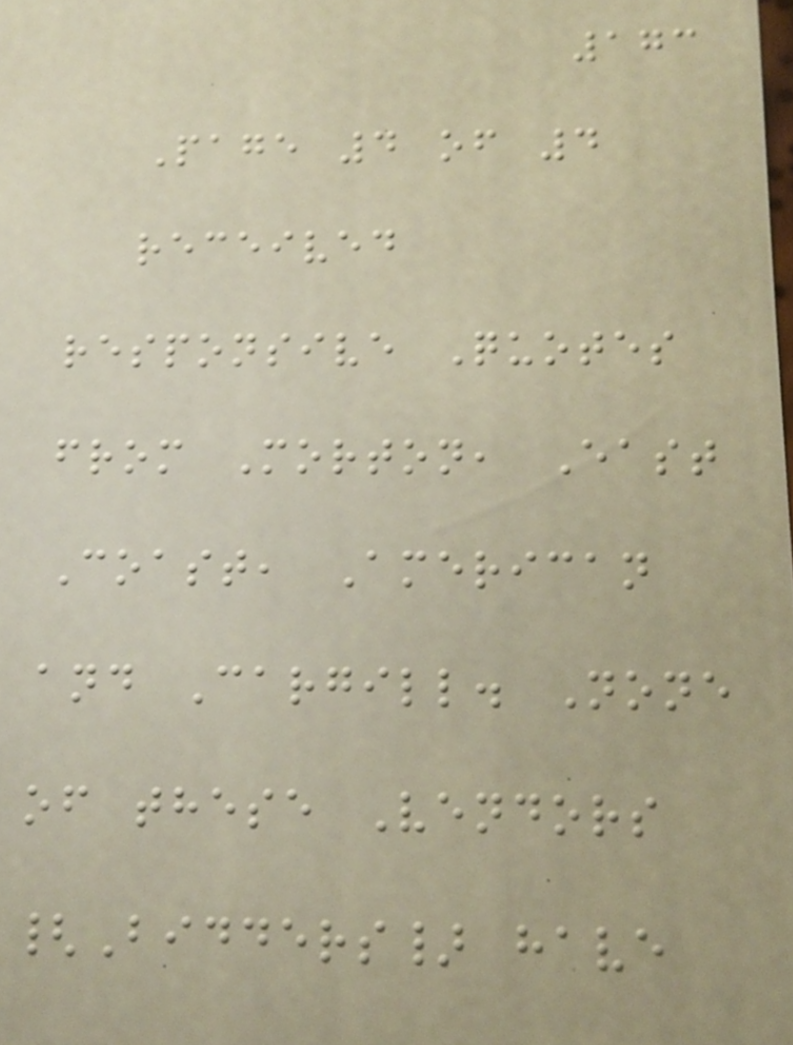173
Page 4 of 4
received
responsive Quotes
from Morton, East
Coast, American
and Cargill. None
of these Vendors
{Bidders} have
